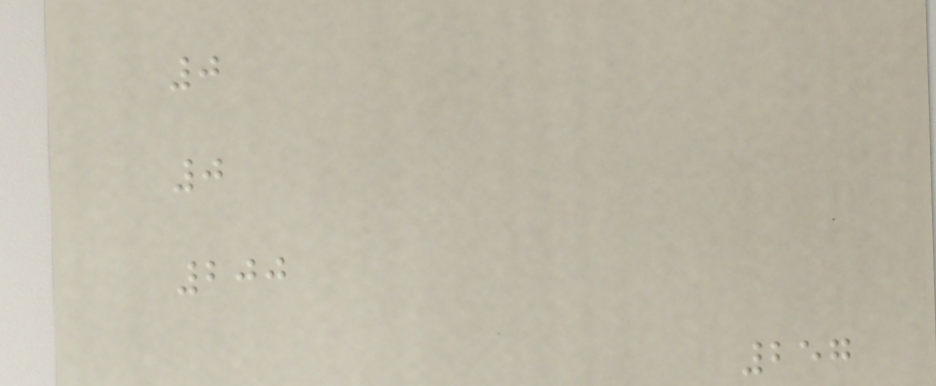0
0
200
257
